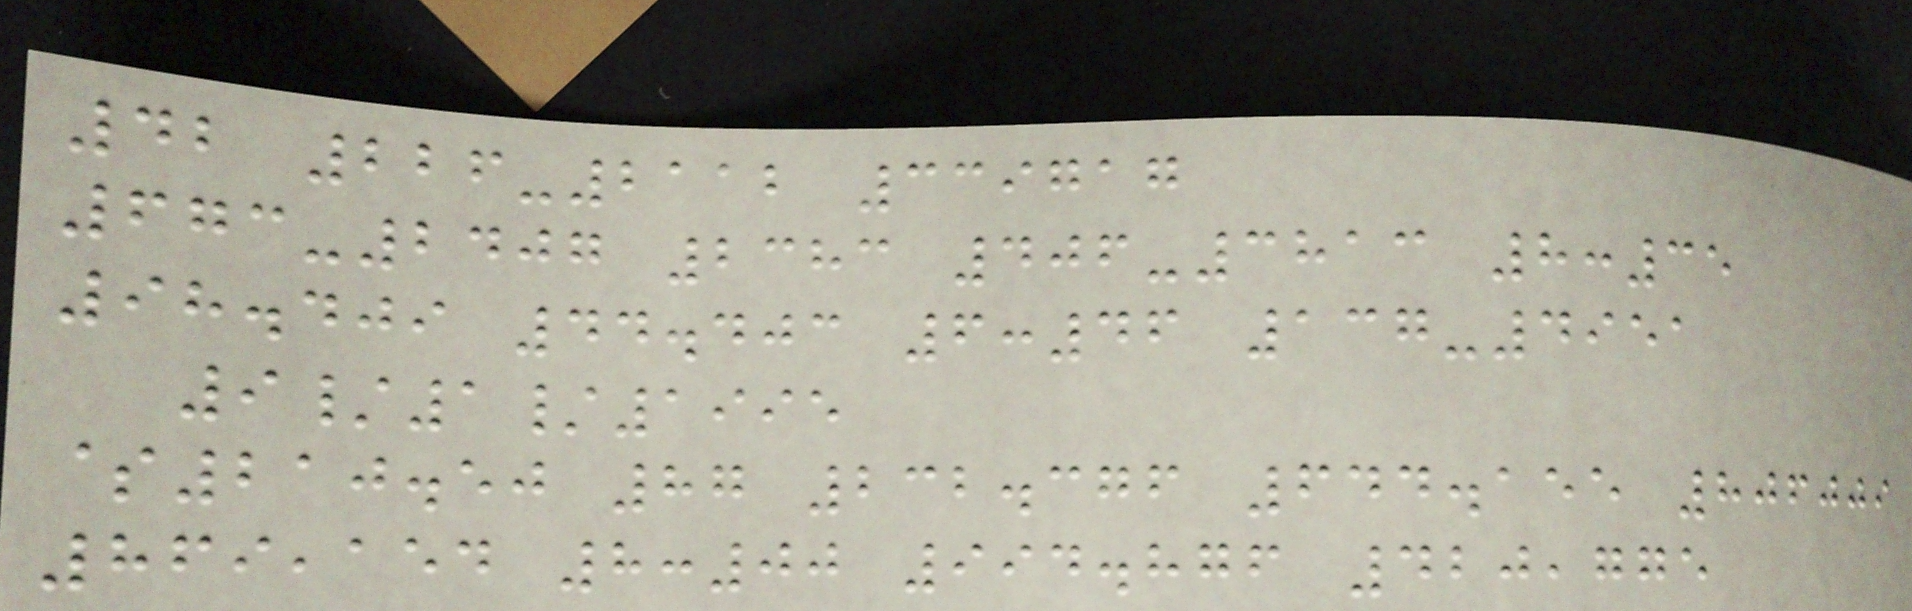42 226-2112 339717
673-2407 2383 406-3813 8:35
98.409 44.403 6:46 137-4951
9/1/1995
$210.50 87 232.376 644.155 806009
869,154 8:00 994.876 420,775
